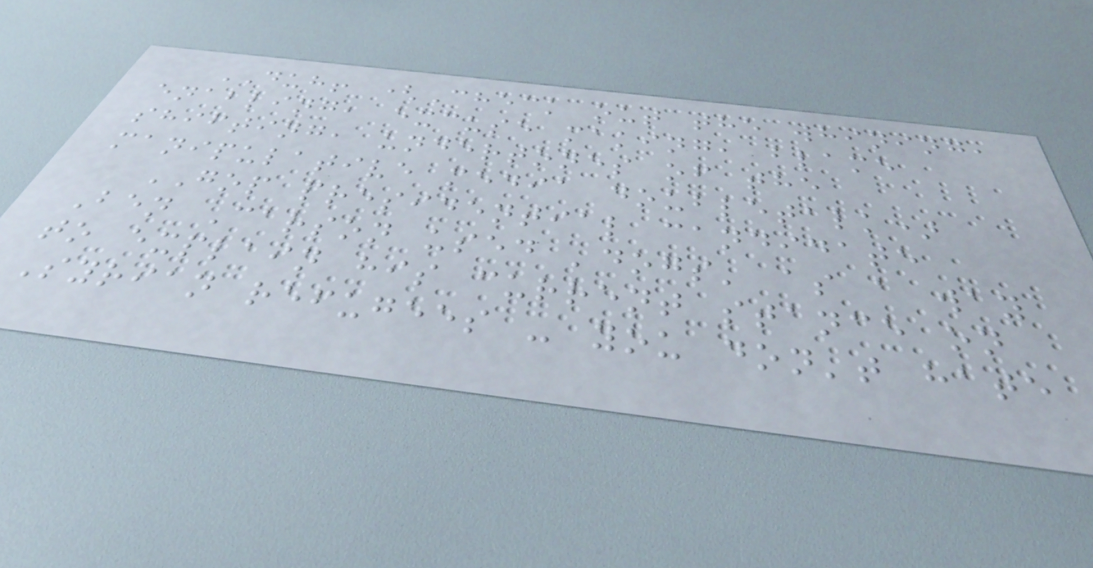DUH! (Check out the whining,
enabling, excuse making, blame
shifting, undertones of the
manipulative media doubletalk)
GOP presidential candidate
Ben Carson used 'dogs' as a way
to explain his current stance on
Syrian refugees - you don't hate
